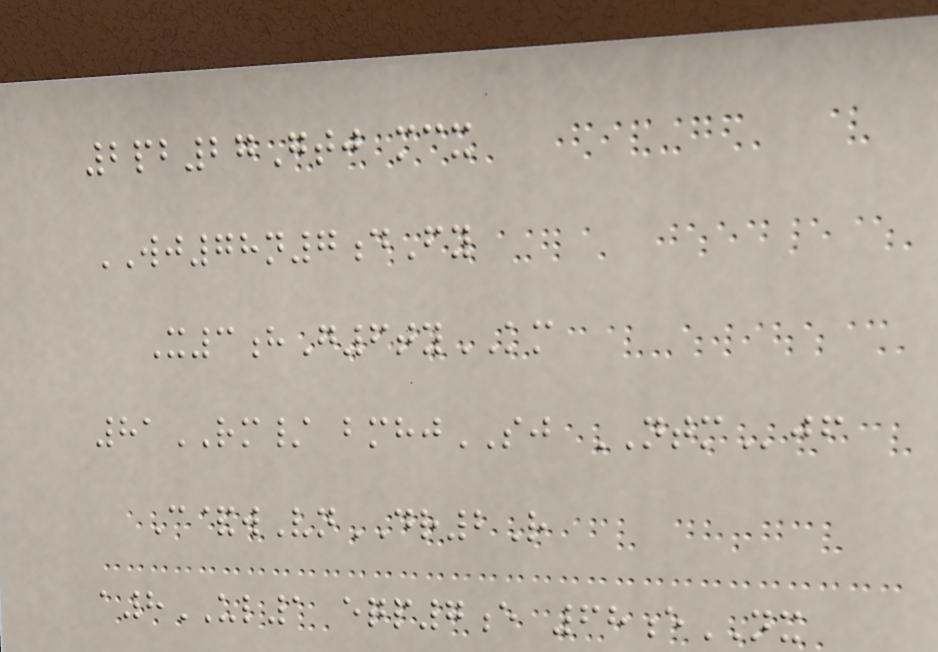2pb27Gtj mcx
WJ78n7dFy
X3hG6tyKM
81RM/ bmhjSJ NTMjf
C&wVnDR2R
a8UL1 eqp7e 68eNX
